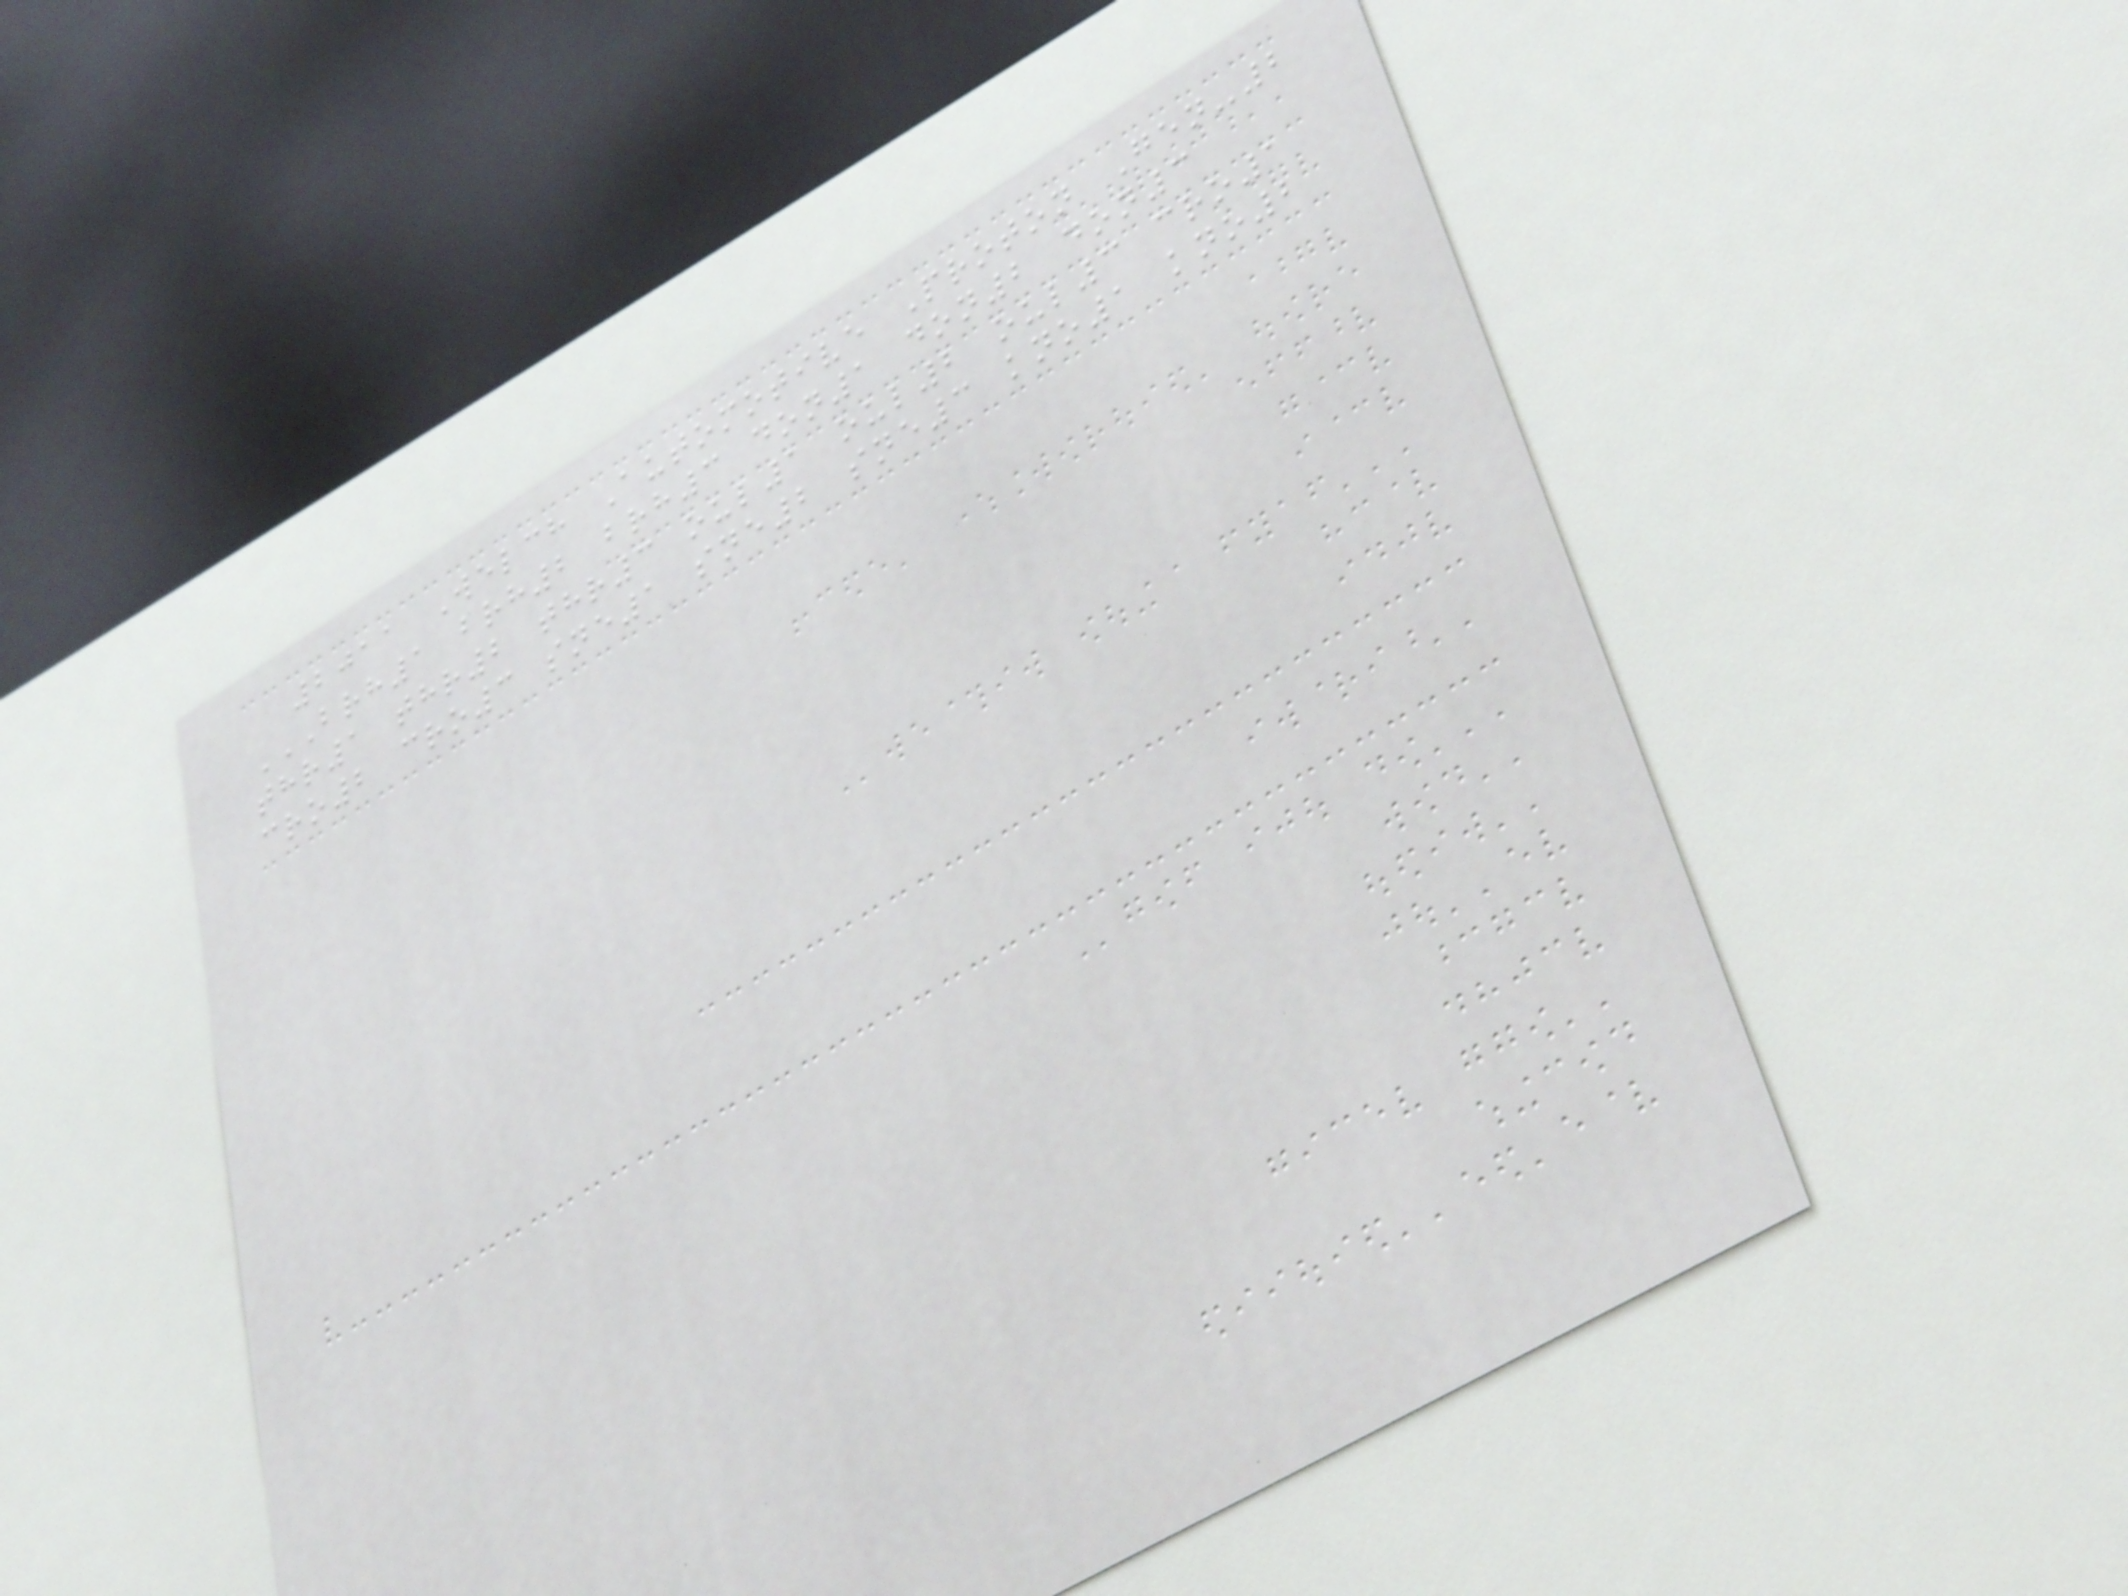2011 Welch Automotive Proton Gen-2
BRH1 BRH2 BRH3 DON1 DON2 DON3
THR1 THR2 THR3 OUL1 OUL2 OUL3 CRO1
CRO2 CRO3 SNE1 SNE2 SNE3 KNO1 KNO2
